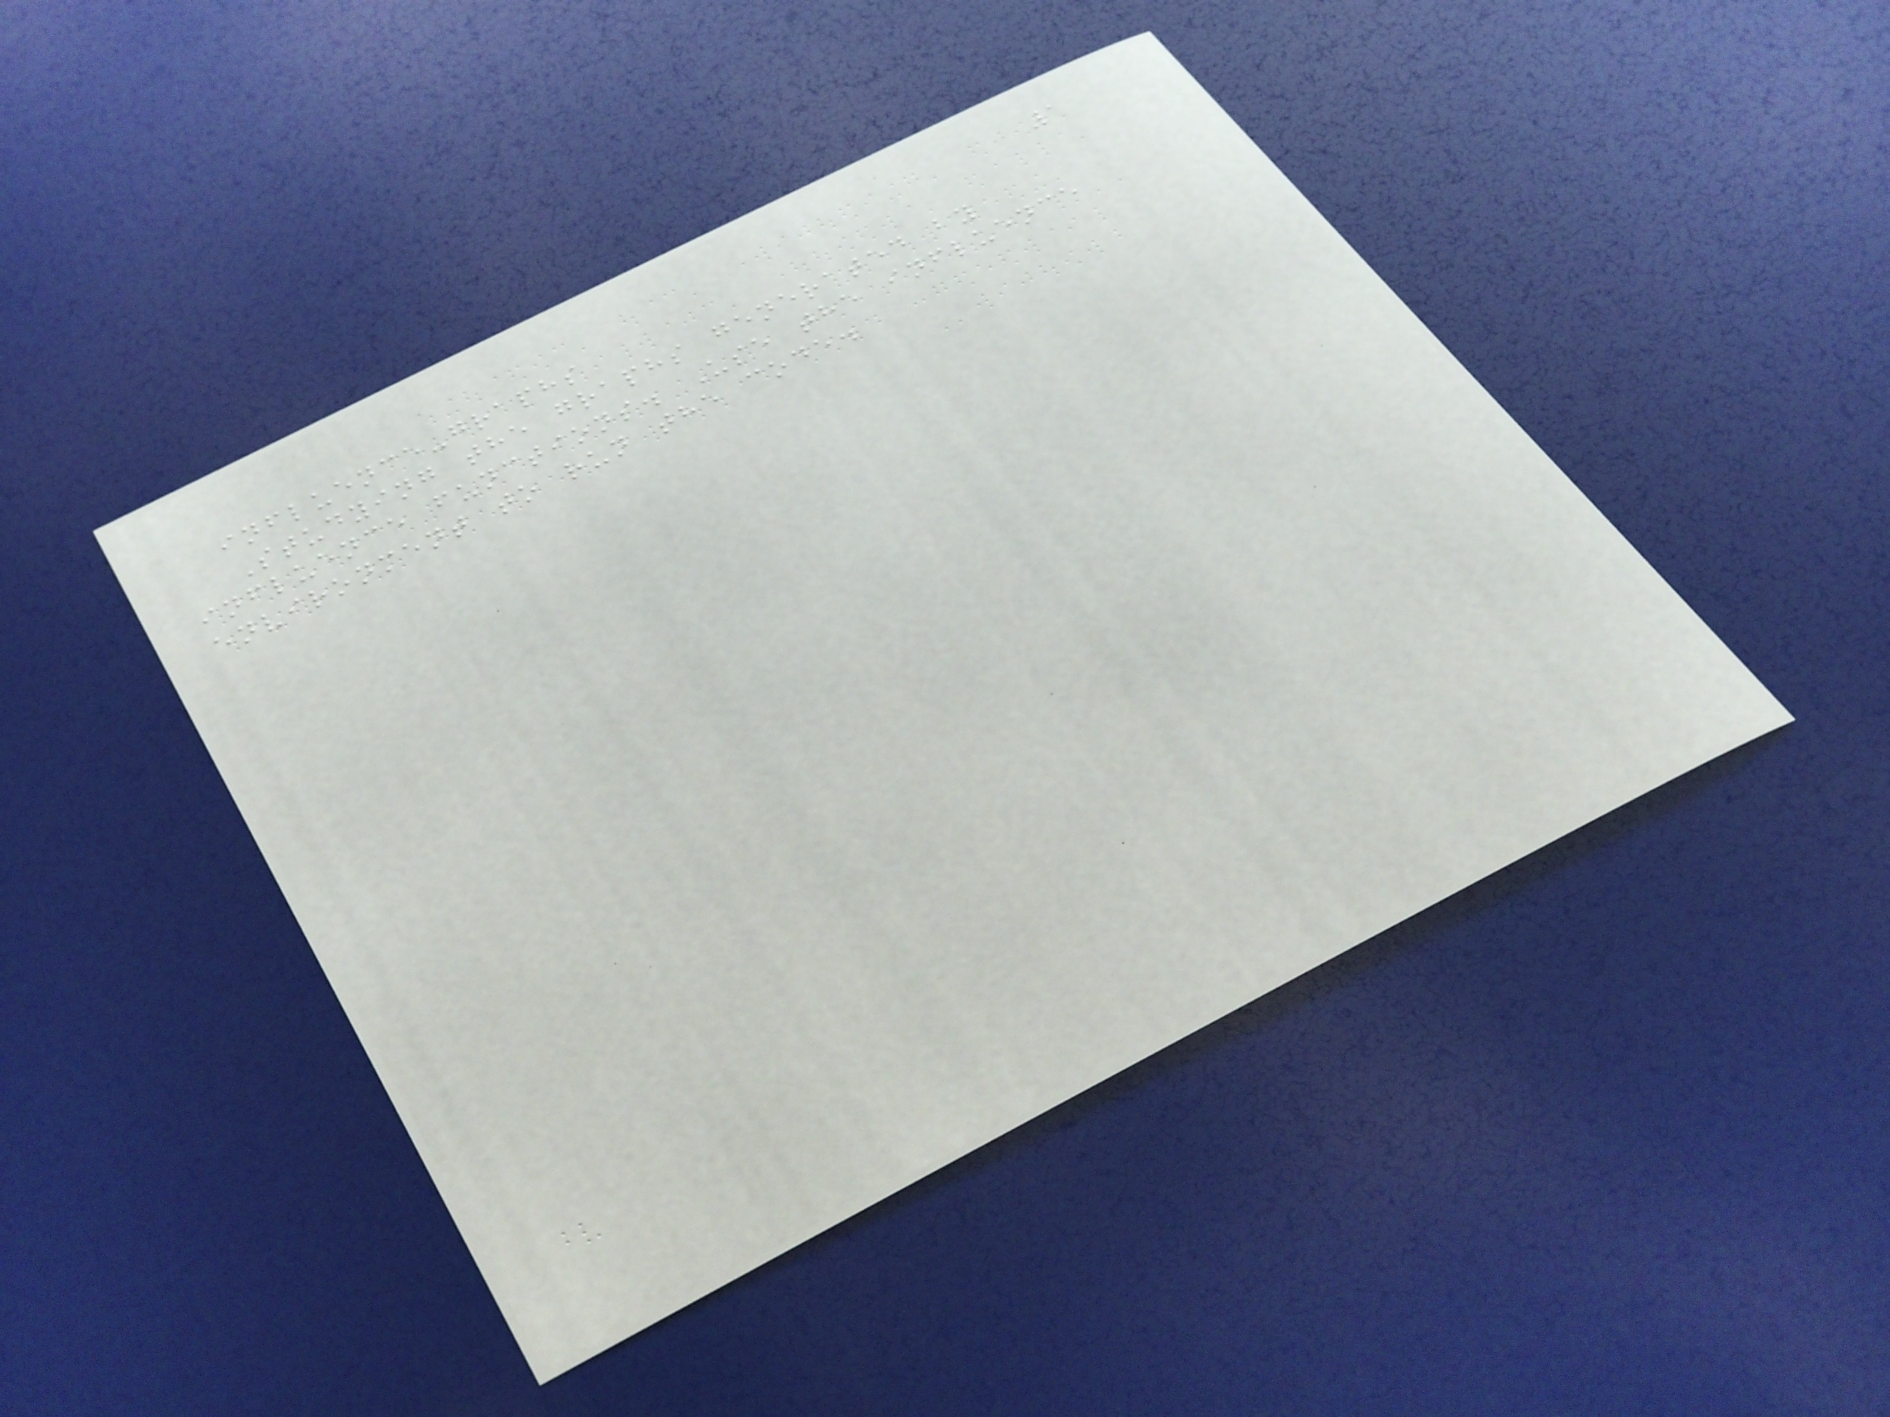1
influence-graphs
Studying the graphs generated by
influence functions. Use the influence
environment to run the code.
